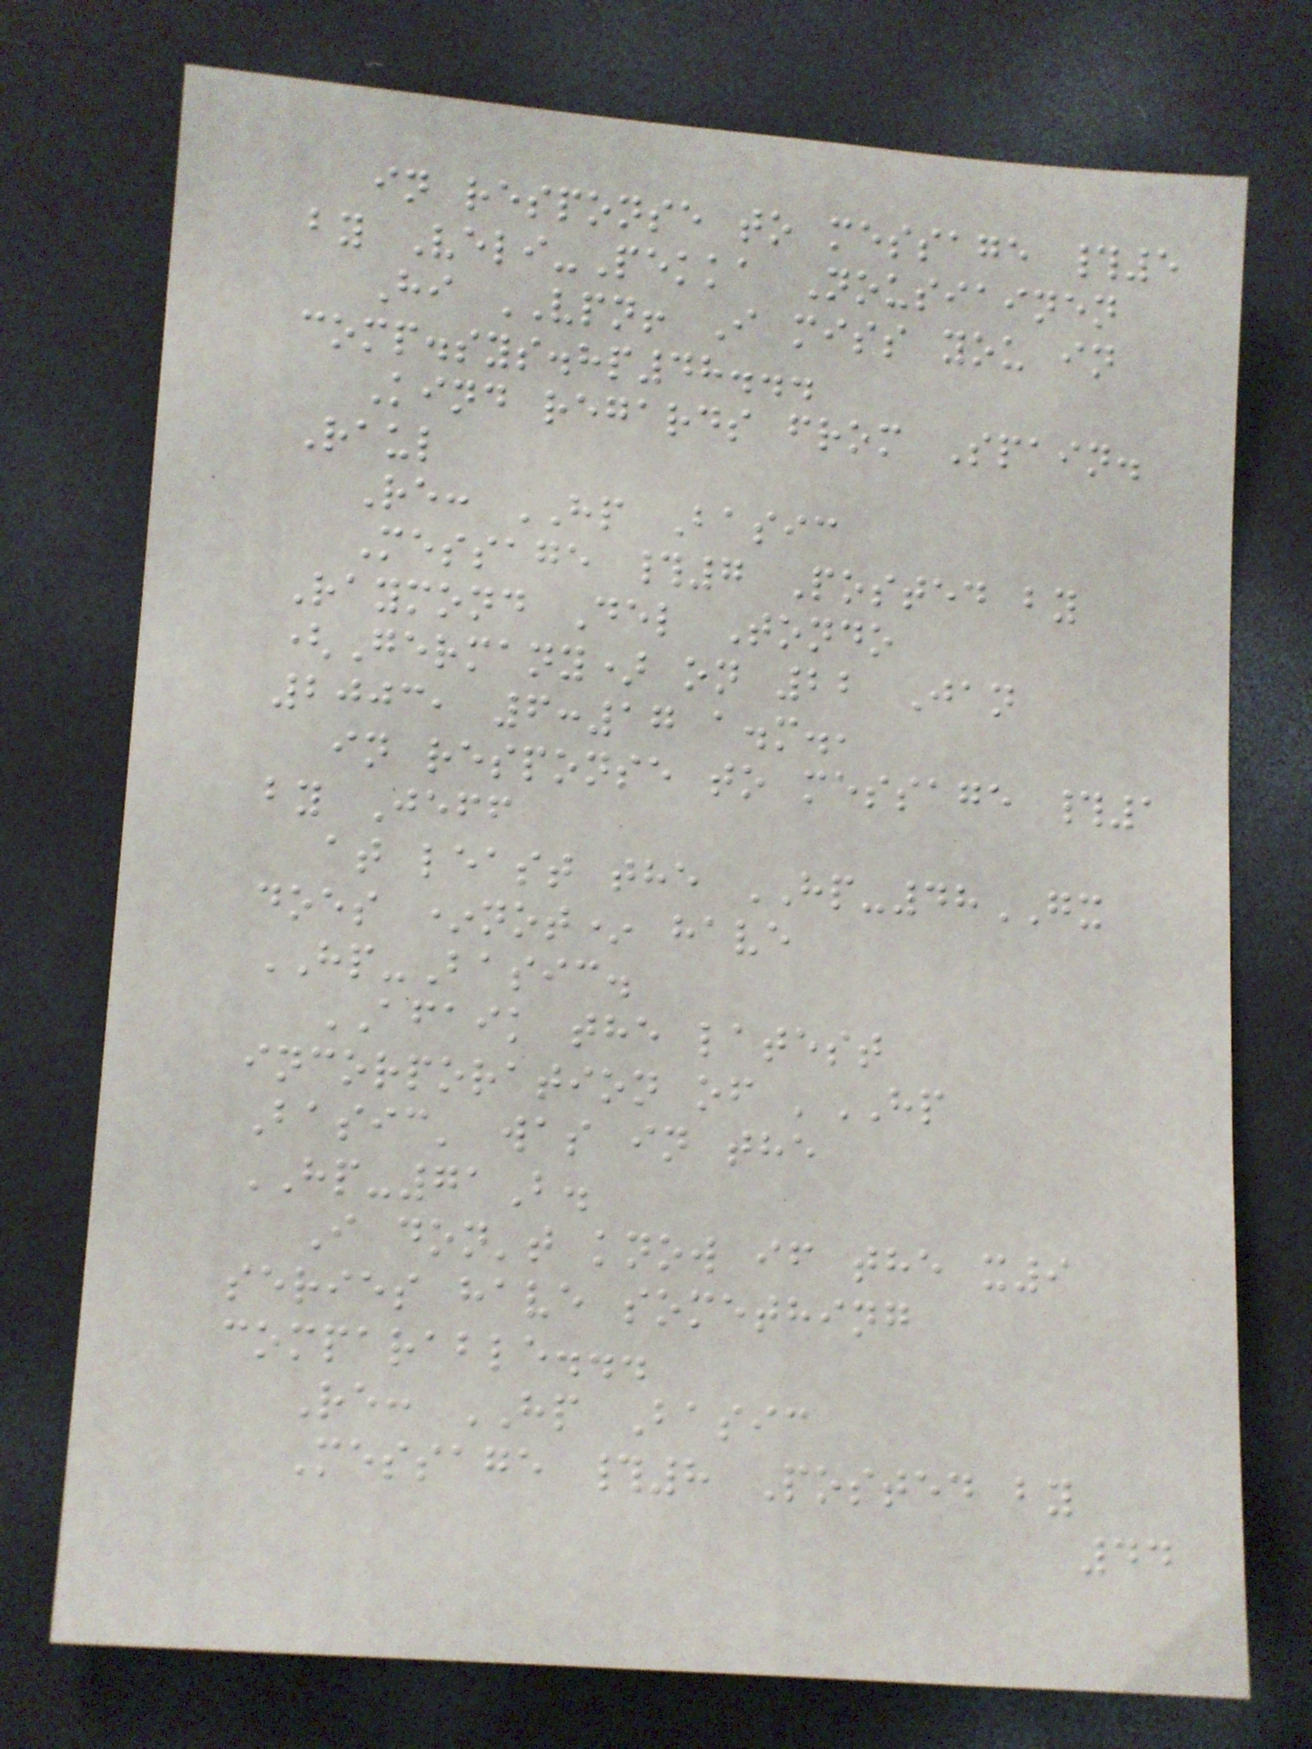in response to message #5
by Veli-Pekka Nousiainen
Hi VPN! I miss you in
comp.sys.hp48...
Kind regards from Spain.
Raul
Re: HP Basic
Message #7 Posted by
Raymond Del Tondo
(Germany) on 22 Jan
2003, 6:17 a.m.,
in response to message #1
by Jeff
at least the HP-48GX
does *not* have
HP-Basic.
AFAIK the latest
incorporation of 'HP
Basic' was in the
HP-71B.
I don't know if the x9
series have something
comparable...
Re: HP Basic
Message #8 Posted by
44
